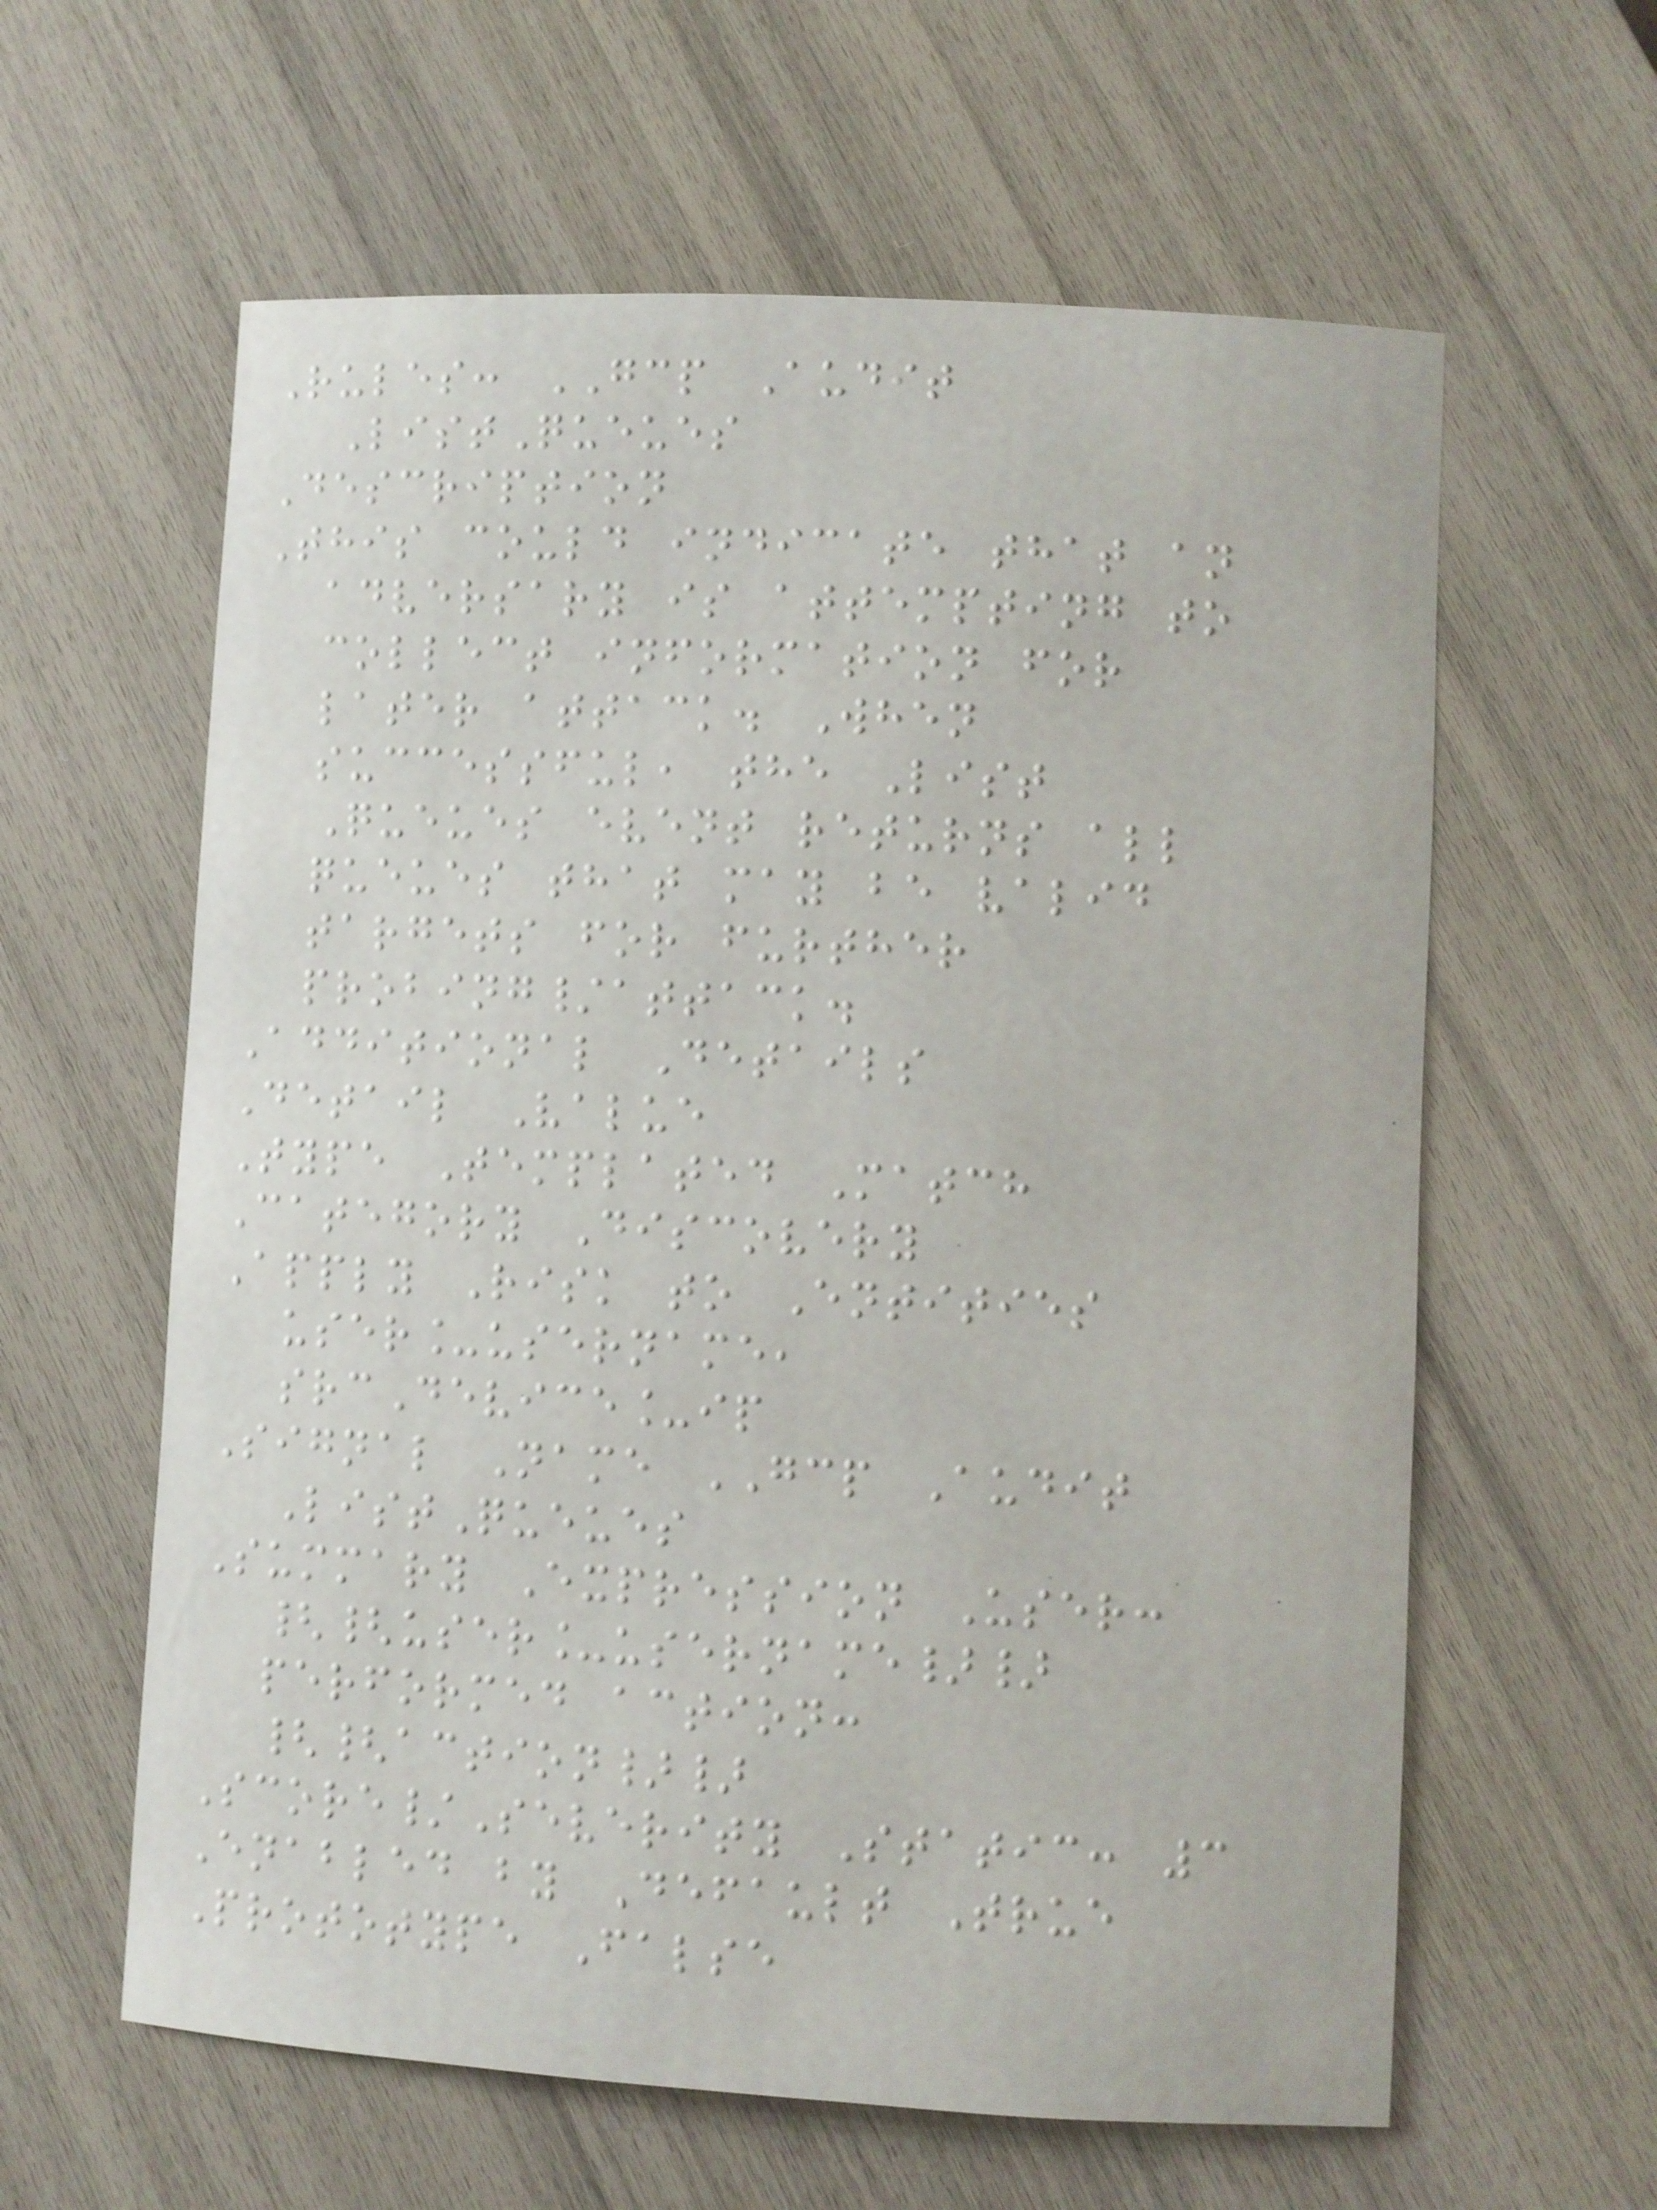Rules: GCP Audit
ListQueues
Description
This could indicate that an
adversary is attempting to
collect information for
later attack. When
successful, the List
Queues event returns all
queues that may be valid
targets for further
probing/attack.
Additional Details
Detail Value
Type Templated Match
Category Discovery
Apply Risk to Entities
user_username,
srcDevice_ip
Signal Name GCP Audit
ListQueues
Summary Expression User:
{{user_username}}
performed action:
{{action}}
Score/Severity Static: 3
Enabled by Default True
Prototype False
